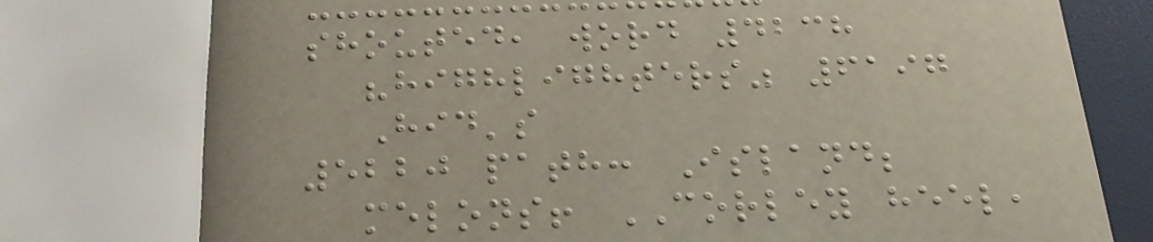shouted, word 4238
"highlighters" 6197
Hid's
5220 path: Island;
melons! CORLEY heel,
